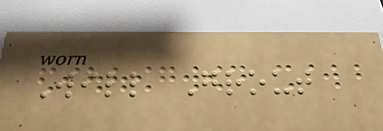Will Grout
